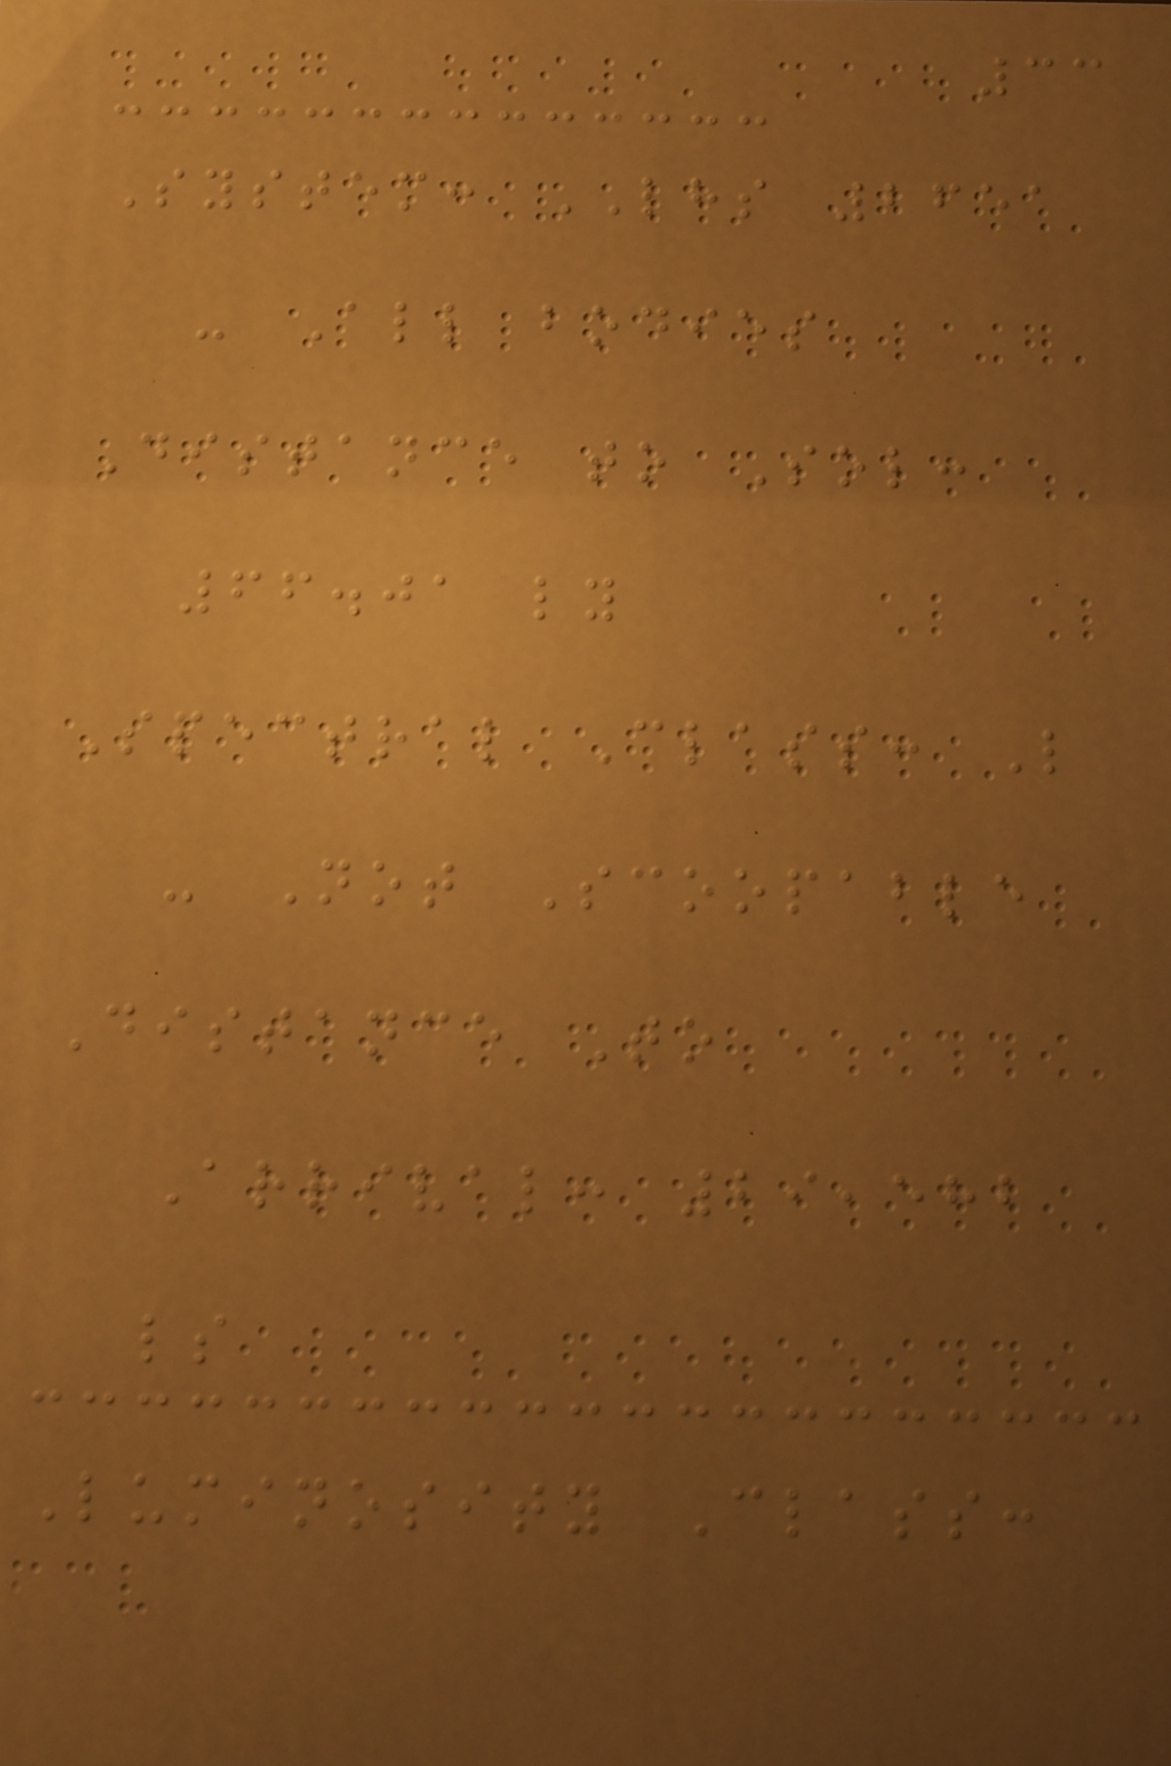33
System: LHS 2651
- All bodies
Distance to Sol:
66.01 ly
Spectral Class: L
- Not Scoopable
Distance To
Arrival: 29,582
ls
Luminosity Class:
